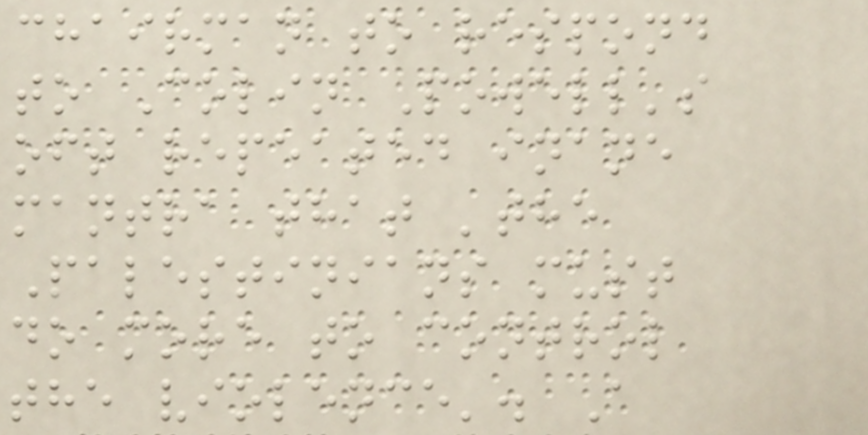chairman to respond
to Colin Powell's
oft repeated inane
mantra that 'the
Palestinians must
do more to control
the violence'. A
